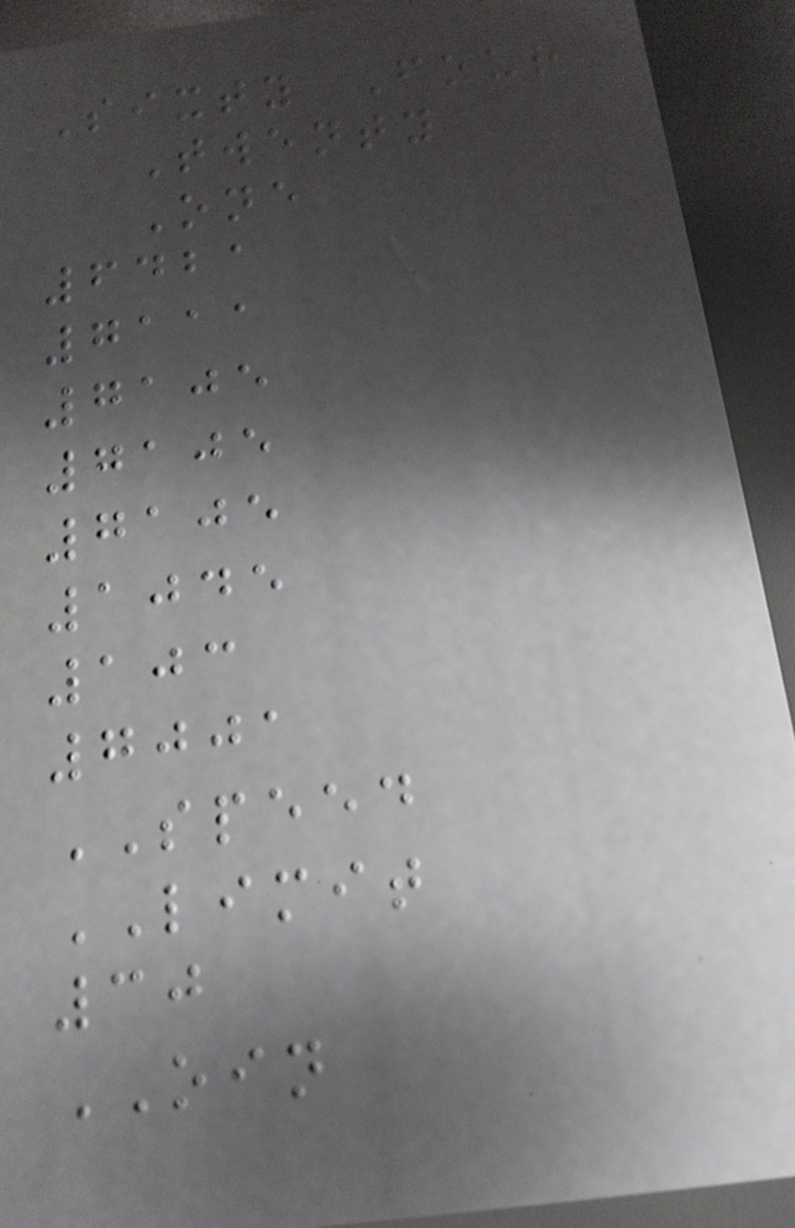Sixty Four
Twenty
One
6421
7111
7105
7105
7105
1045
103
7001
SPEED
LIMIT
30
OIN
